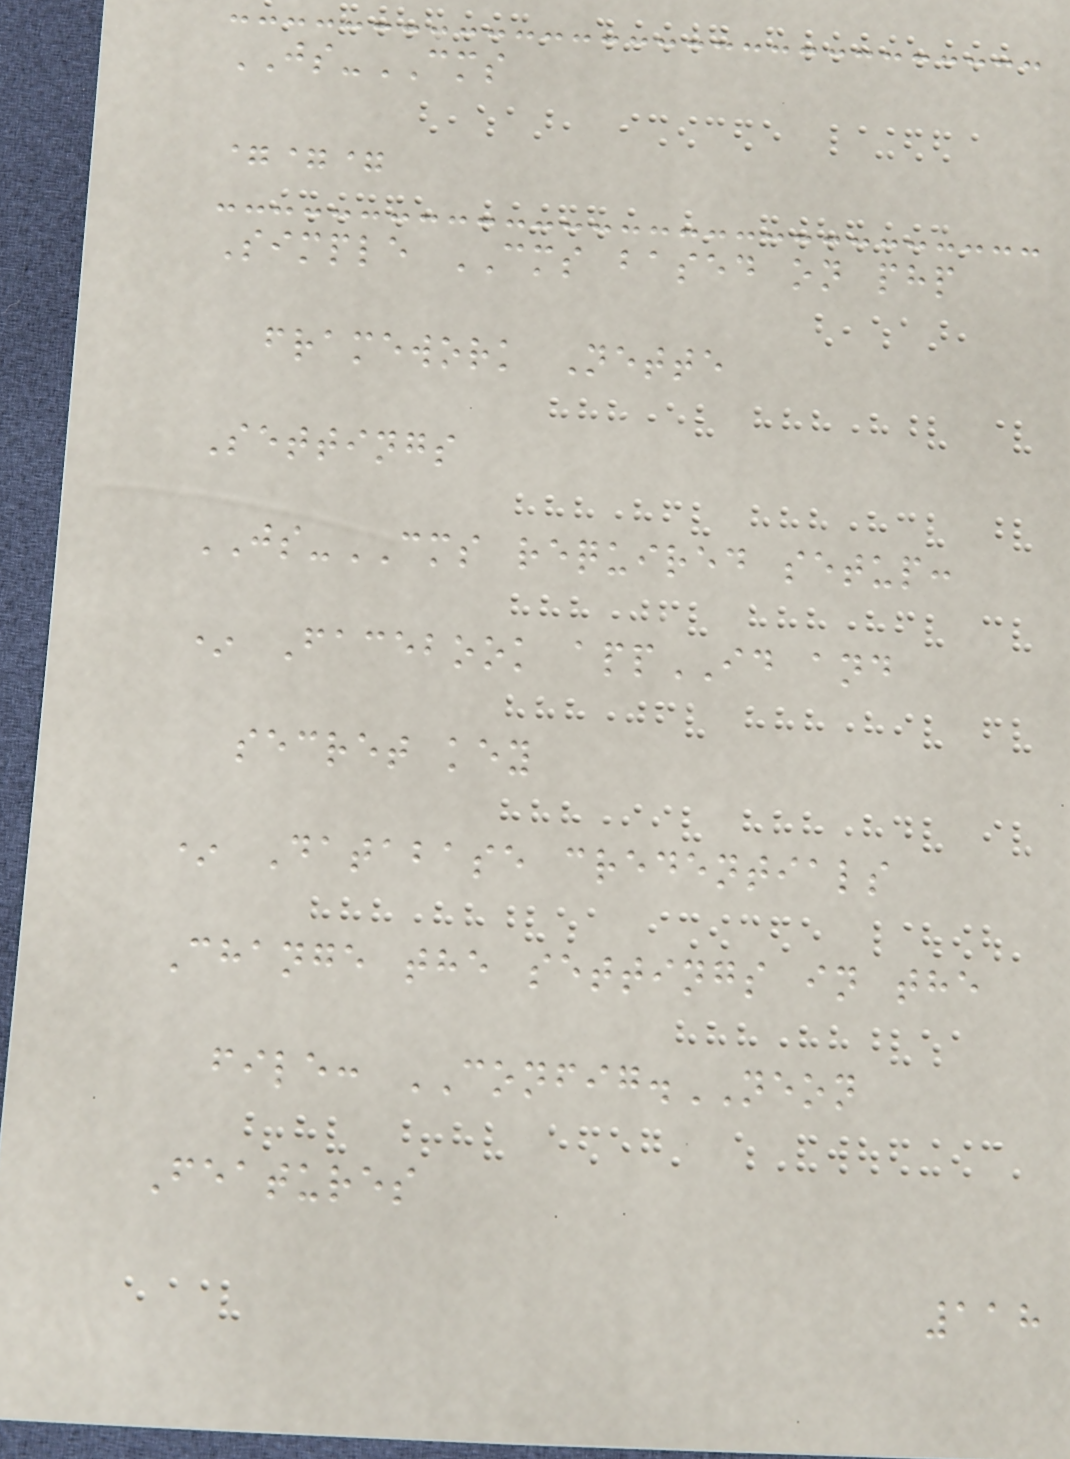JS-CMS
===
Simple CMS based on php
framework Nette
Settings
JS-CMS required setup:
* Facebook appID and
secret key
* Database credentials
Change the settings in the
file: CONFIG.NEON
Features
118
